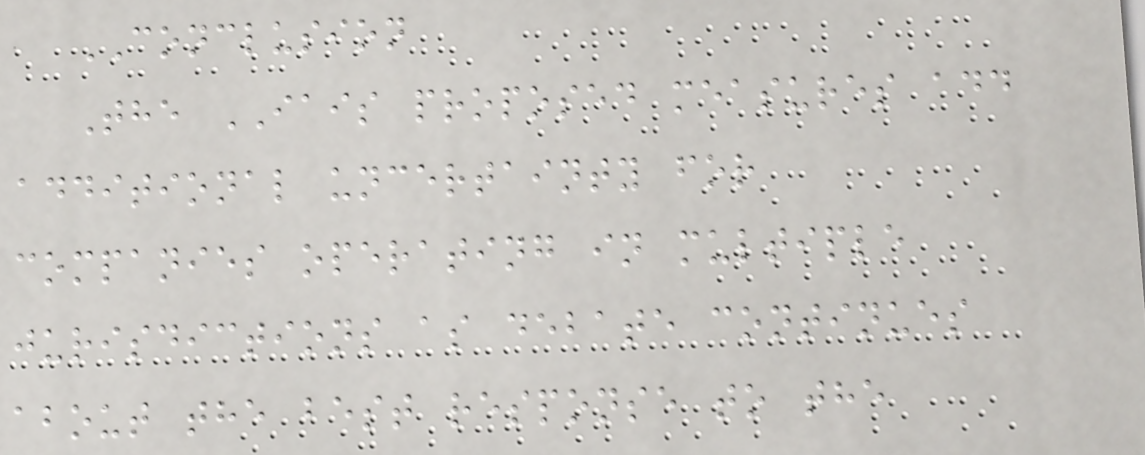CONCLUSION
The IAIS proposed measures add
additional uncertainty for
companies operating in multiple
jurisdictions as debate continues
about the best response to the
